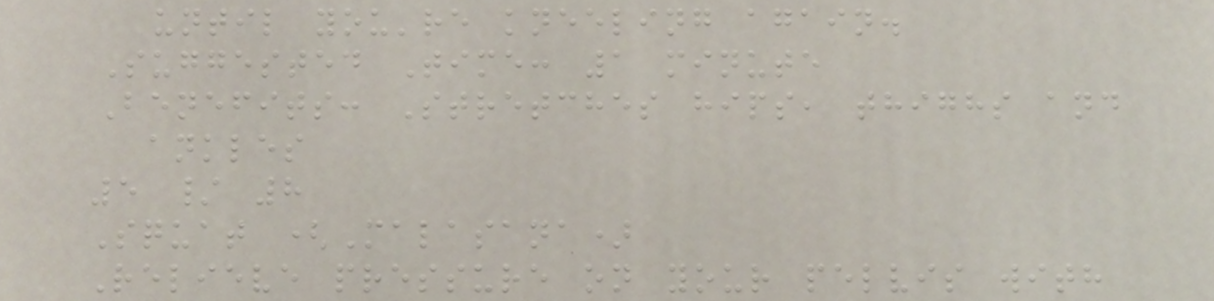until you're kneeling again.
Suggested Time: 1 minute
Benefits: Stretches hips, thighs and
ankles
5 / 8
Squat (Malasana)
Relieve pressure on your pelvis with
